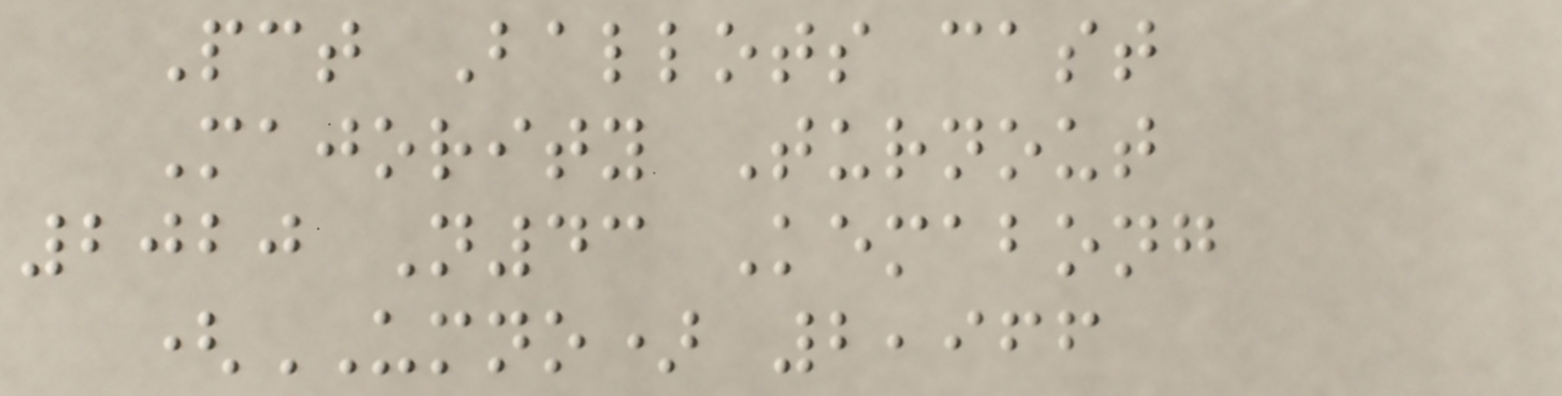Pct Ballots cast
Majority Turnout
2020 N43 Kemabong
(UMNO) 2,966
